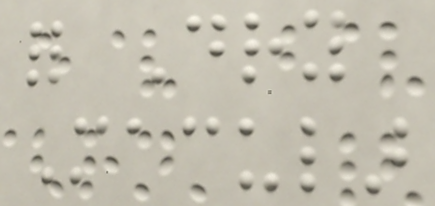for Dry
Macular
